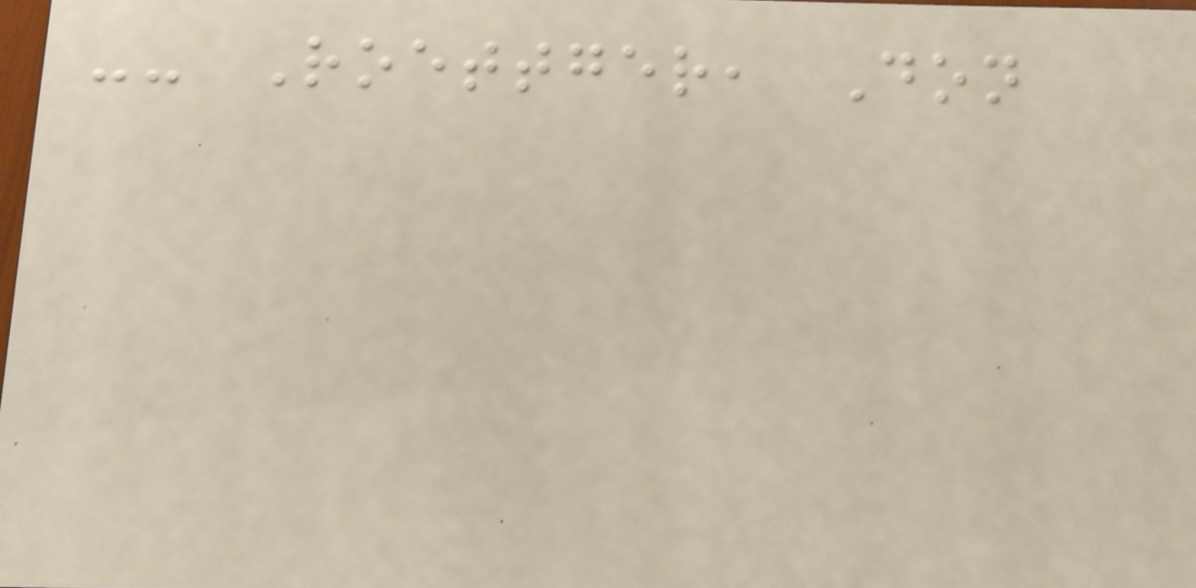-- Roettger, Don
